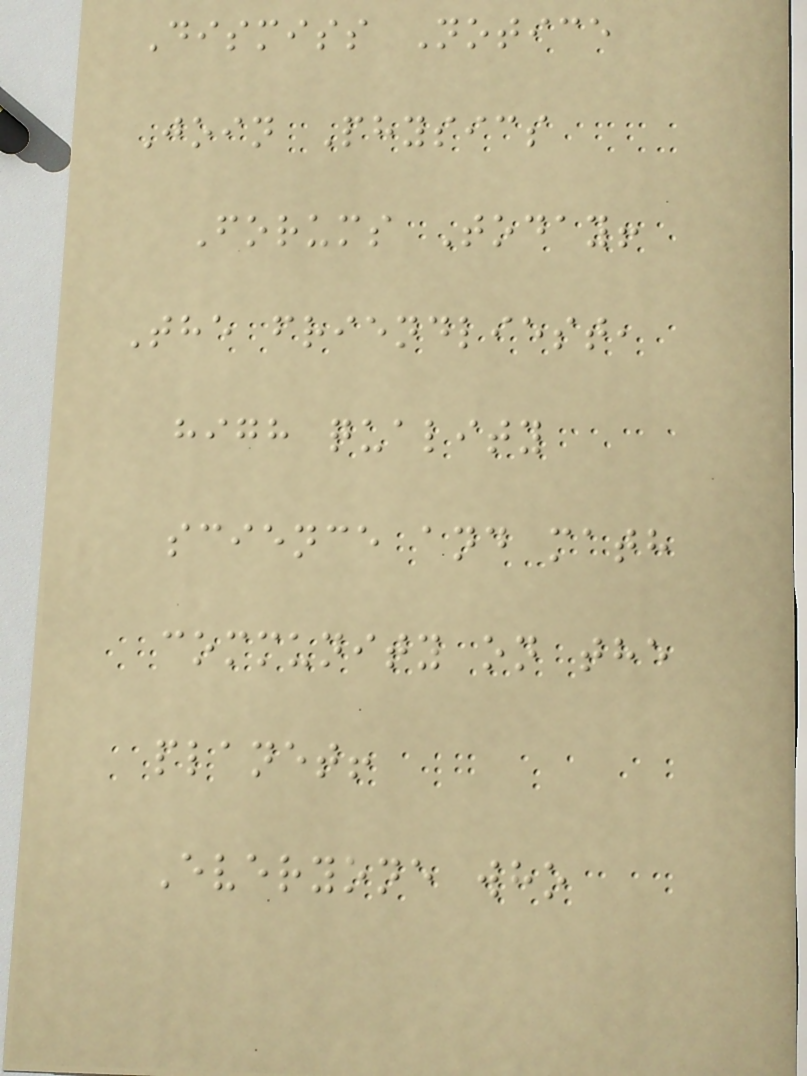Dismiss Notice
Join Physics
Forums Today!
The friendliest,
high quality
science and math
community on the
planet!
Everyone who
